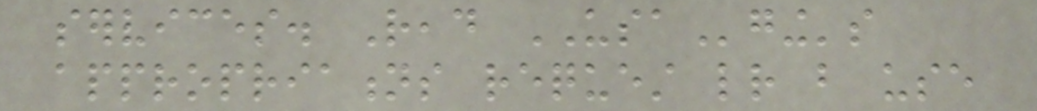services. Read USAging's
appropriations request letter but use
